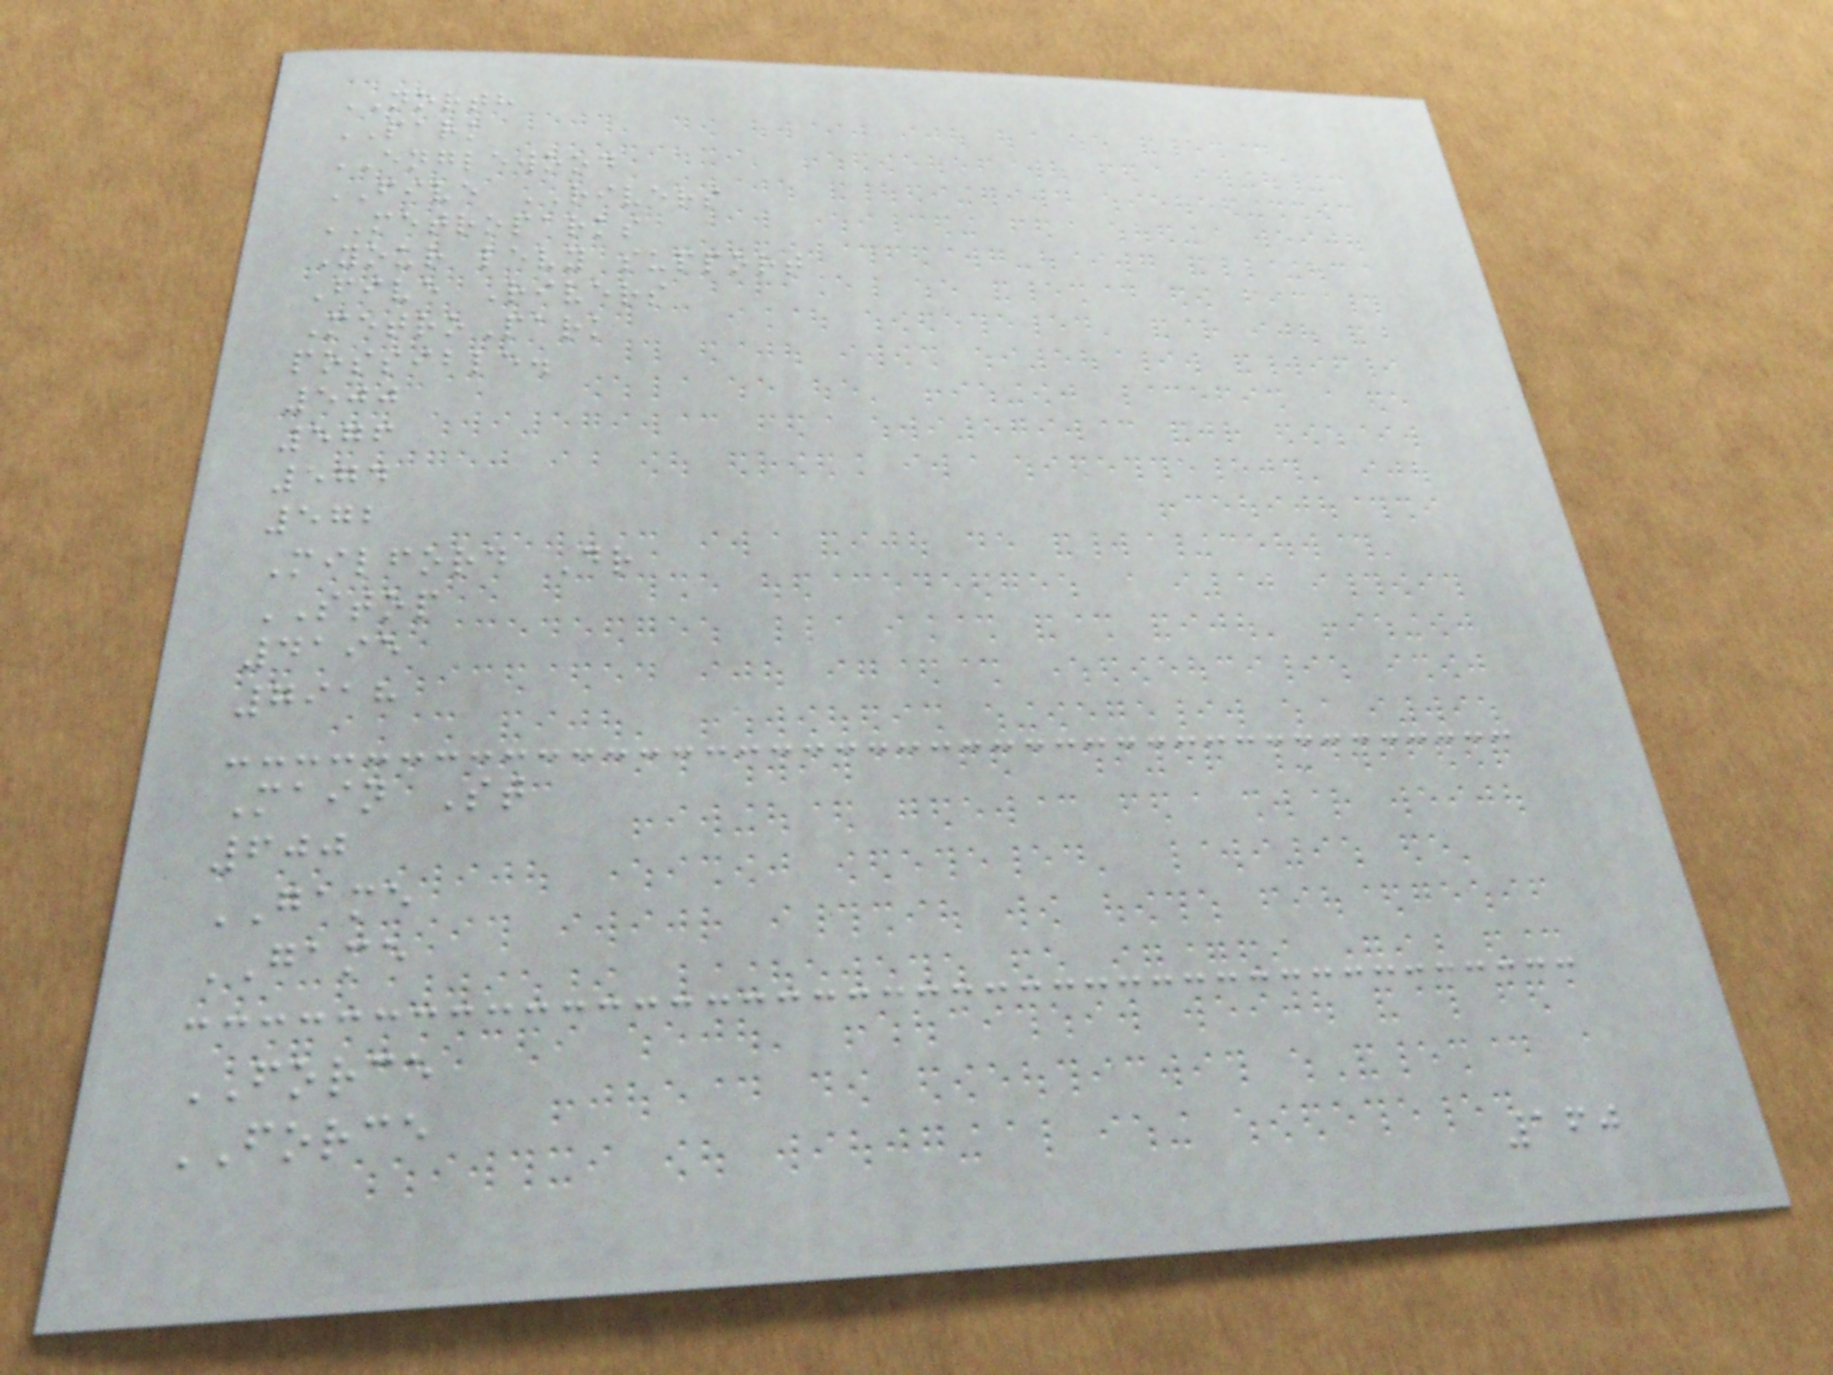NORTH
PARK
ENGLEWOOD
FIVE RIVERS
METROPARKS
Your levy support
Five Rivers
MetroPark
possible.
500
576
574
572
Milford Dr
STOP
4195
7918
Main St
600
GAME
GAME
FORCE
FORCE
160
